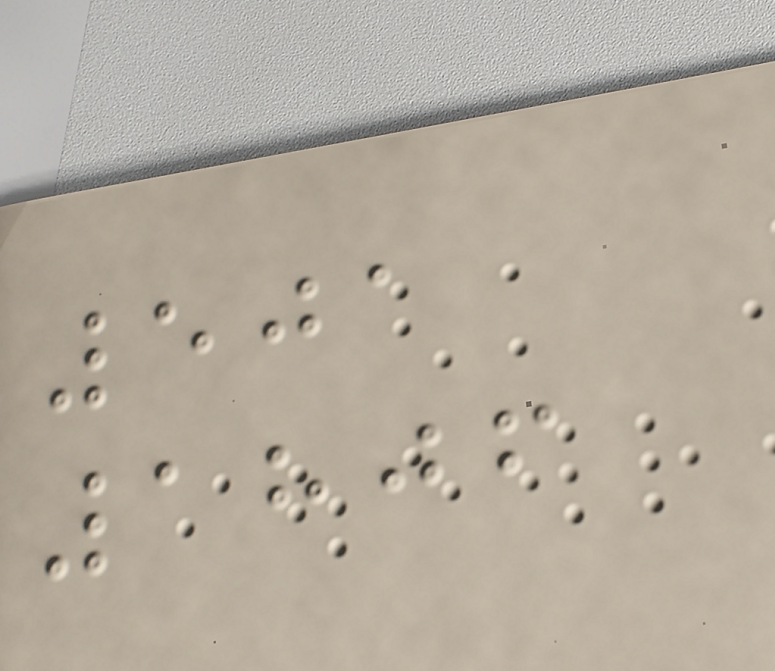501
1806
